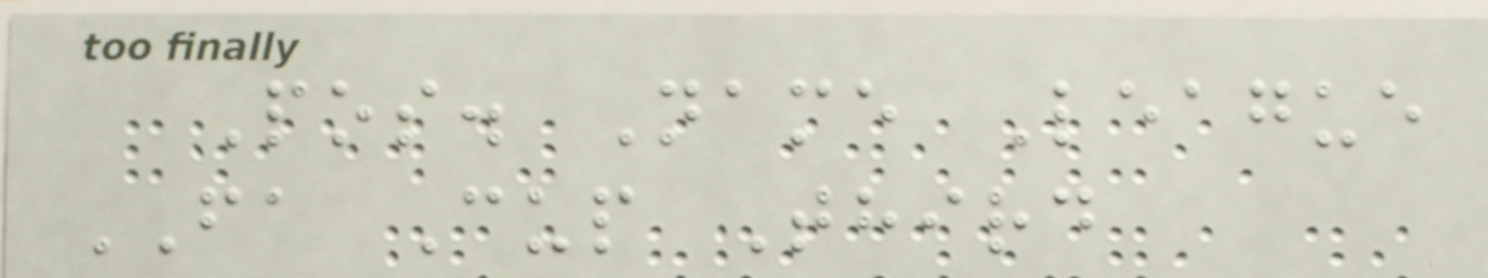Pos. Name League
FA Cup Third
